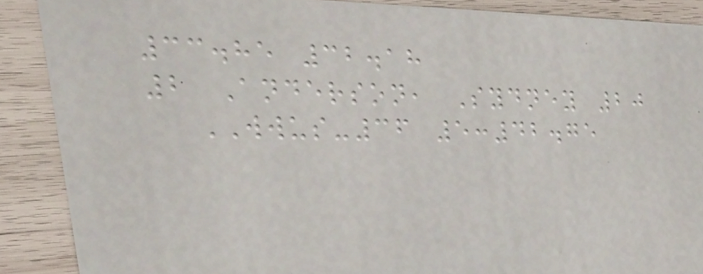33.85 32.18
2 Anderson, Sydney 20
WWUS-36 5:42.75
